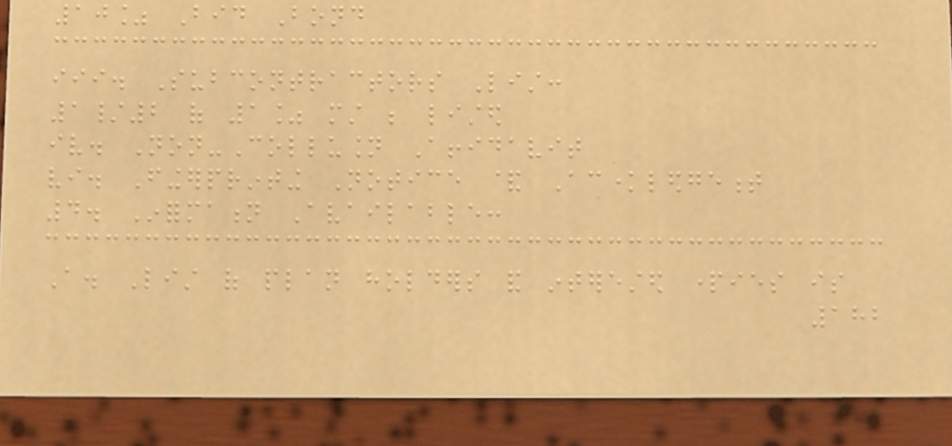10% Bid Bond
iii. Subcontractors List:
1/2 of 1% must be listed
iv. Non-Collusion Affidavit
vi. Fingerprinting Notice & Acknowledgement
4. Information Available:
A. List of plan holders and interested parties is
182
